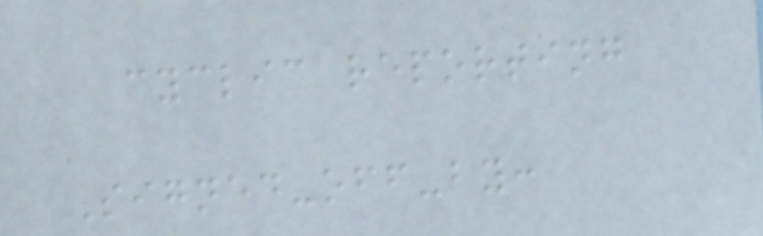cyclic reporting
Signed-off-by:
